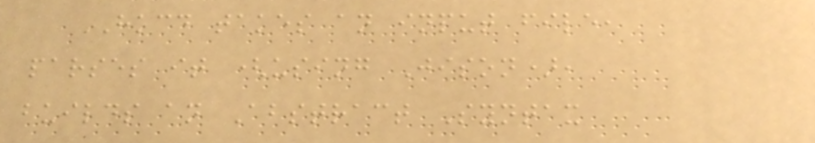HKCD takes an input file,
parses it (using Jison),
builds an Abstract Syntax
